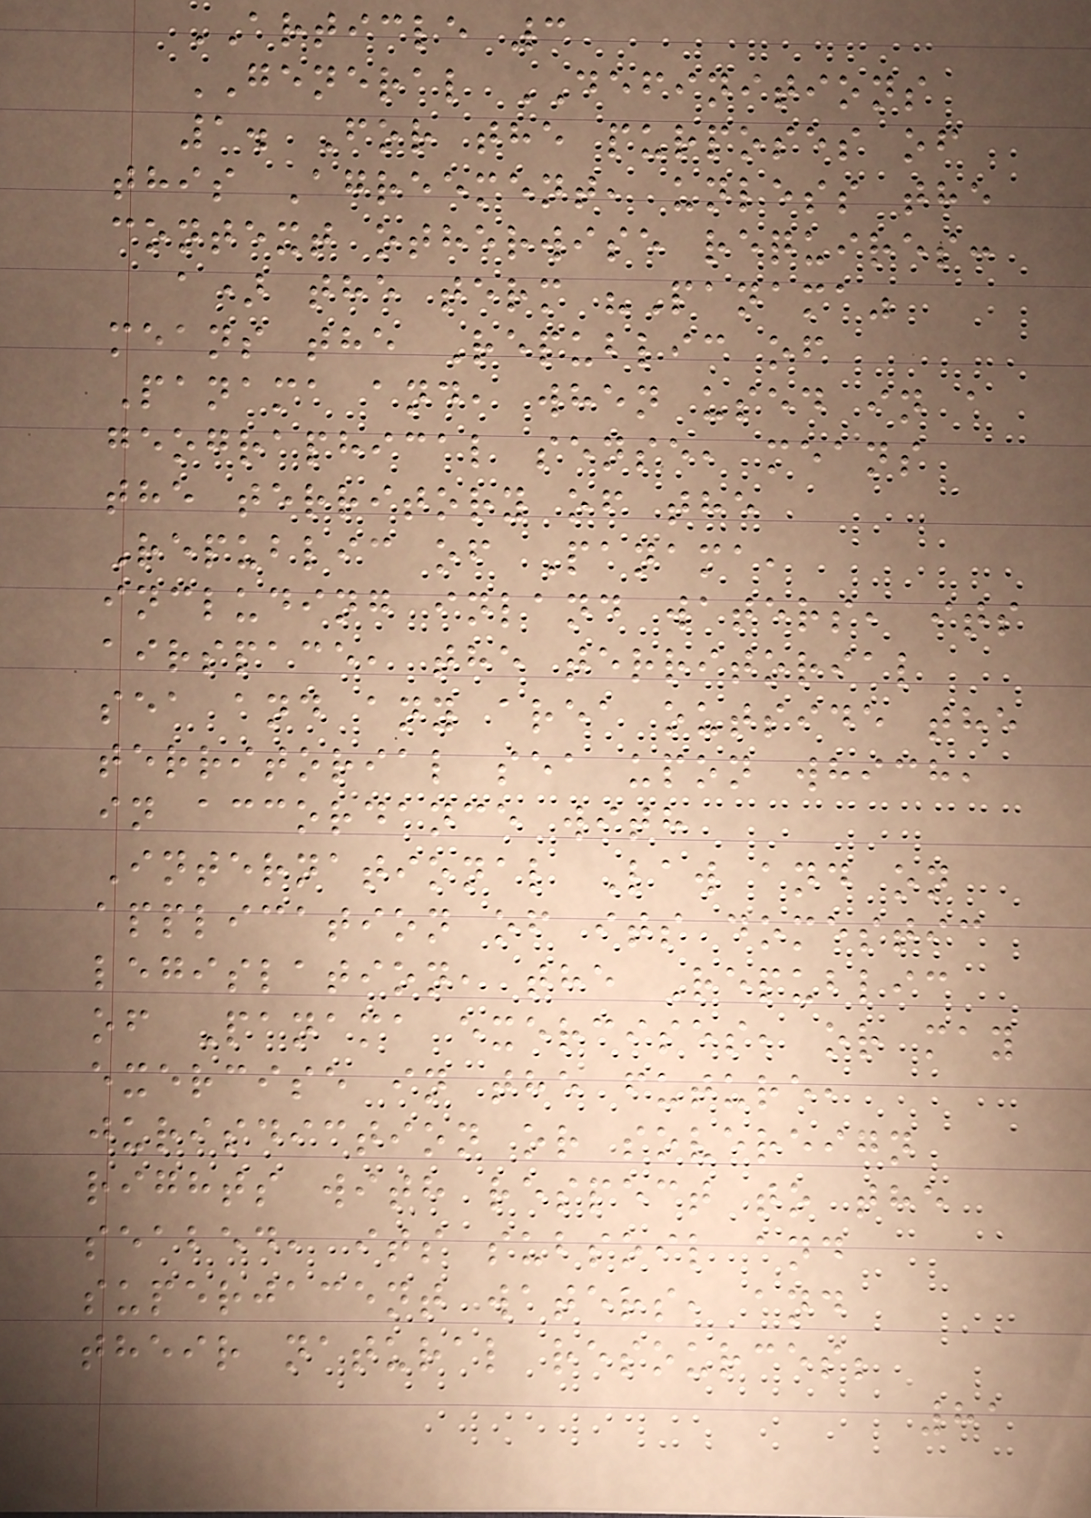ARTICLE 3
GENERAL DEFINITIONS
1. For the purposes of
this Agreement, unless the
context otherwise requires:
a) the term "Panama"
means the Republic of
Panama and, when used in a
geographical sense, means
the territory of the
Republic of Panama,
including inland waters, its
airspace, the territorial
sea and any area outside the
territorial sea upon which,
in accordance with
International Law and on
application of its domestic
legislation, the Republic
of Panama exercises, or may
exercise in the future,
jurisdiction or sovereign
rights with respect to the
seabed, its subsoil and
superjacent waters, and
their natural resources;
81
